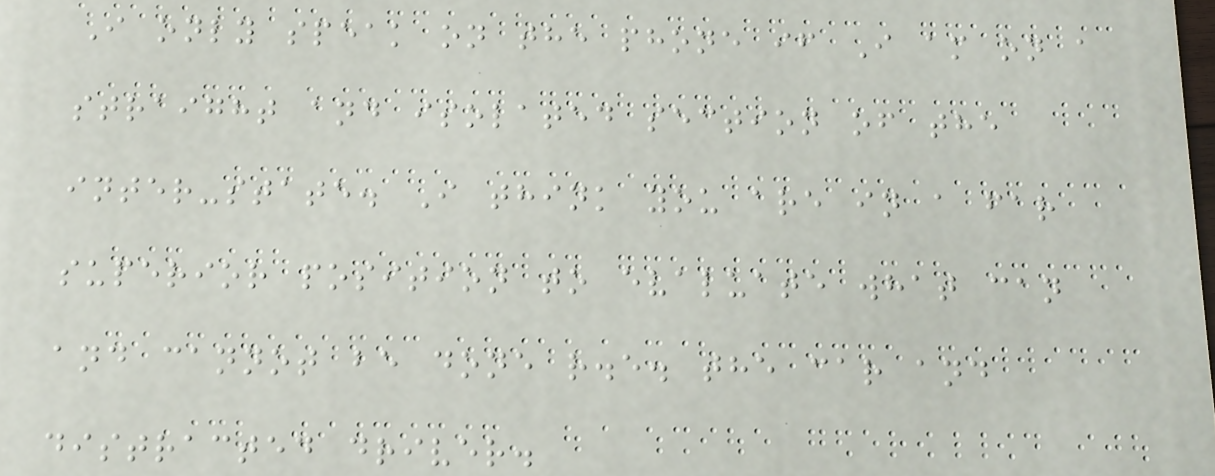I only speak on the phone if I am on a
straight and isolated section of the
inter-state. I think you are in a far
superior position to evaluate what can
and cannot be done r.e. the car and
distracted driver.
